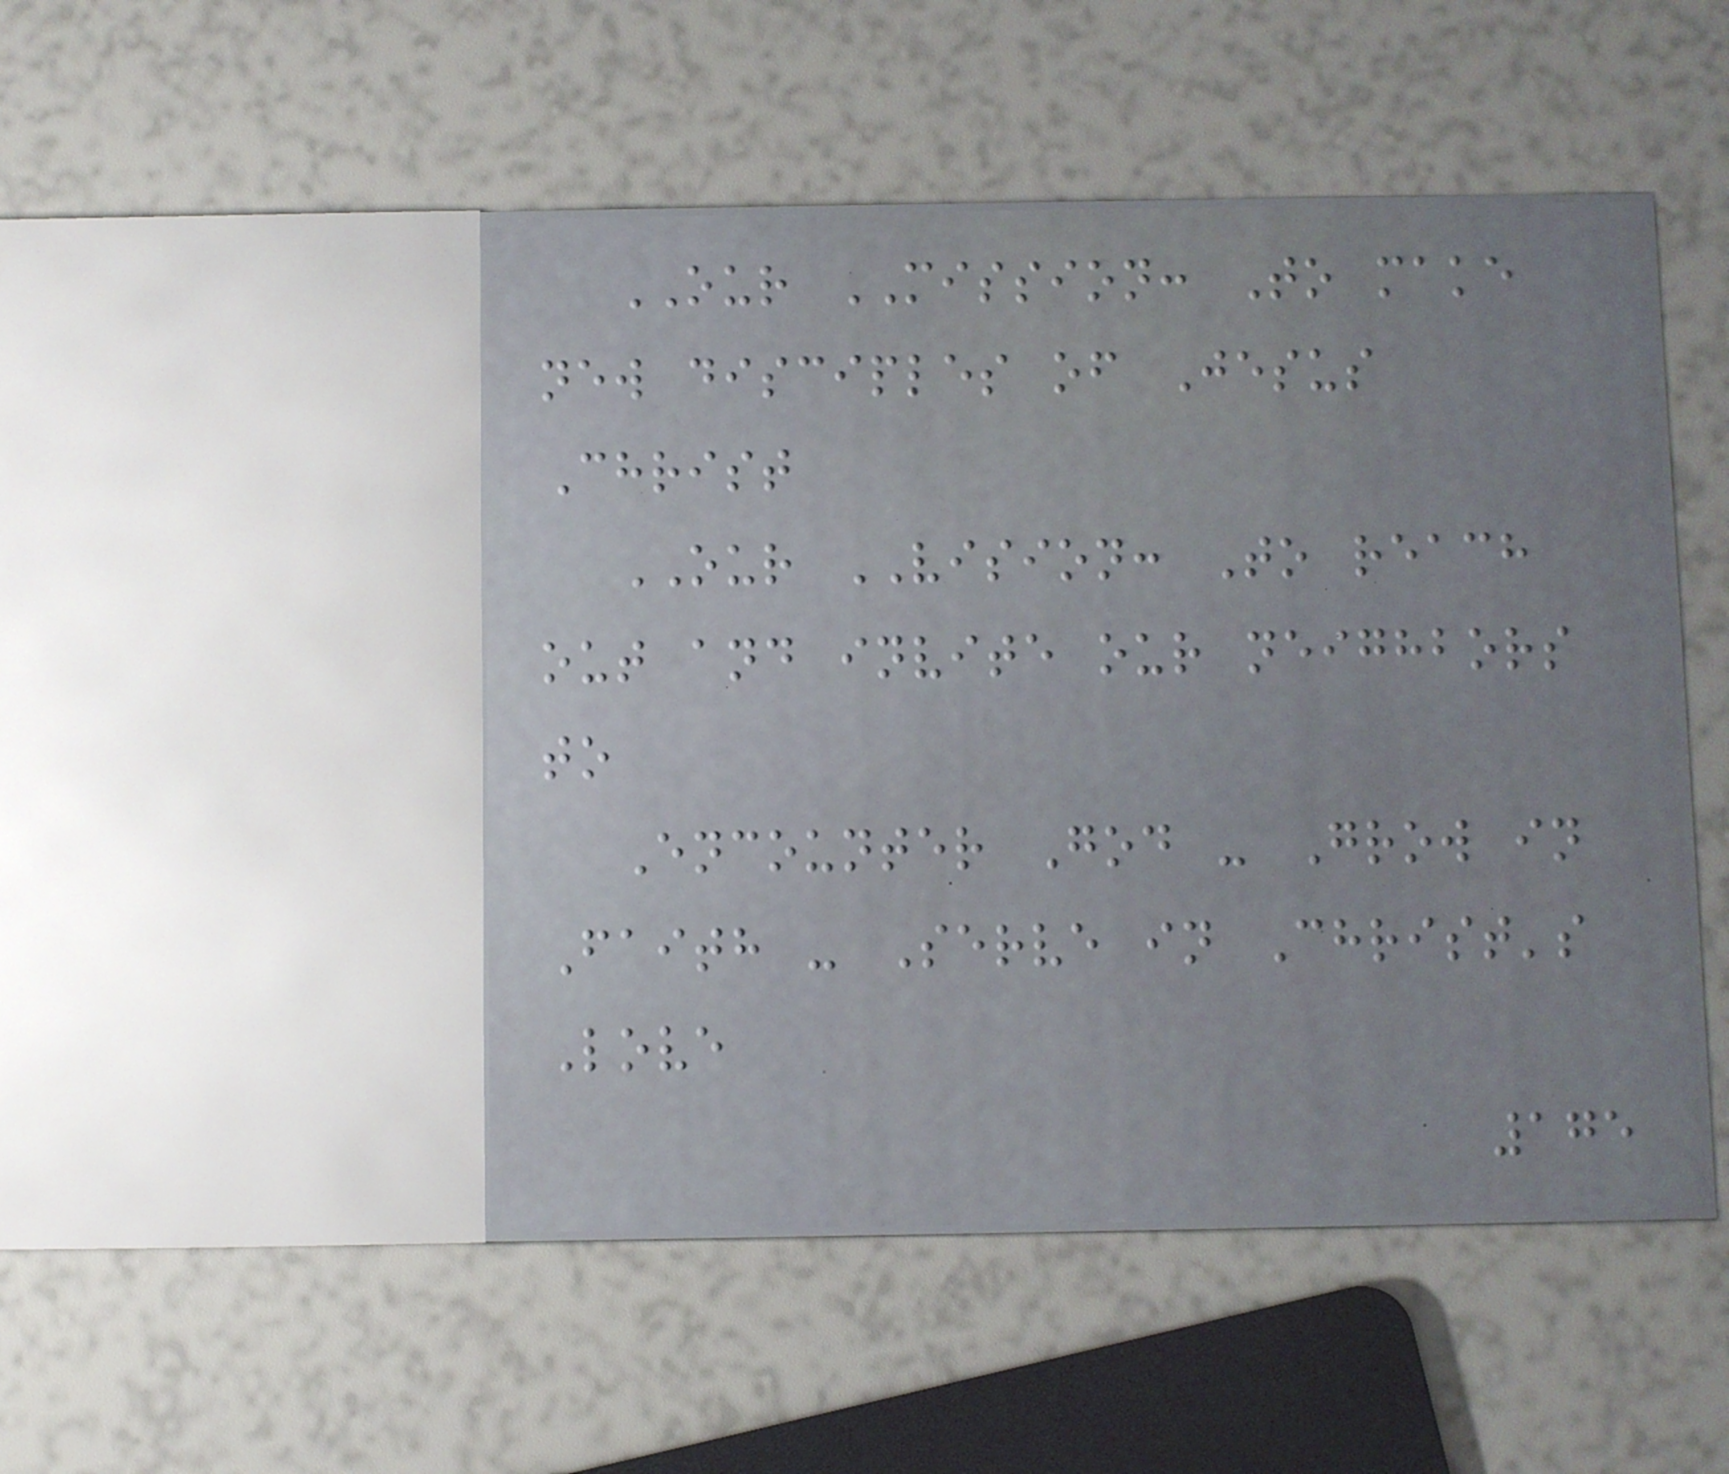OUR MISSION: To make
new disciples of Jesus
Christ
OUR VISION: To reach
out and invite our neighbors
to
Encounter God - Grow in
Faith - Serve in Christ's
Love
175
